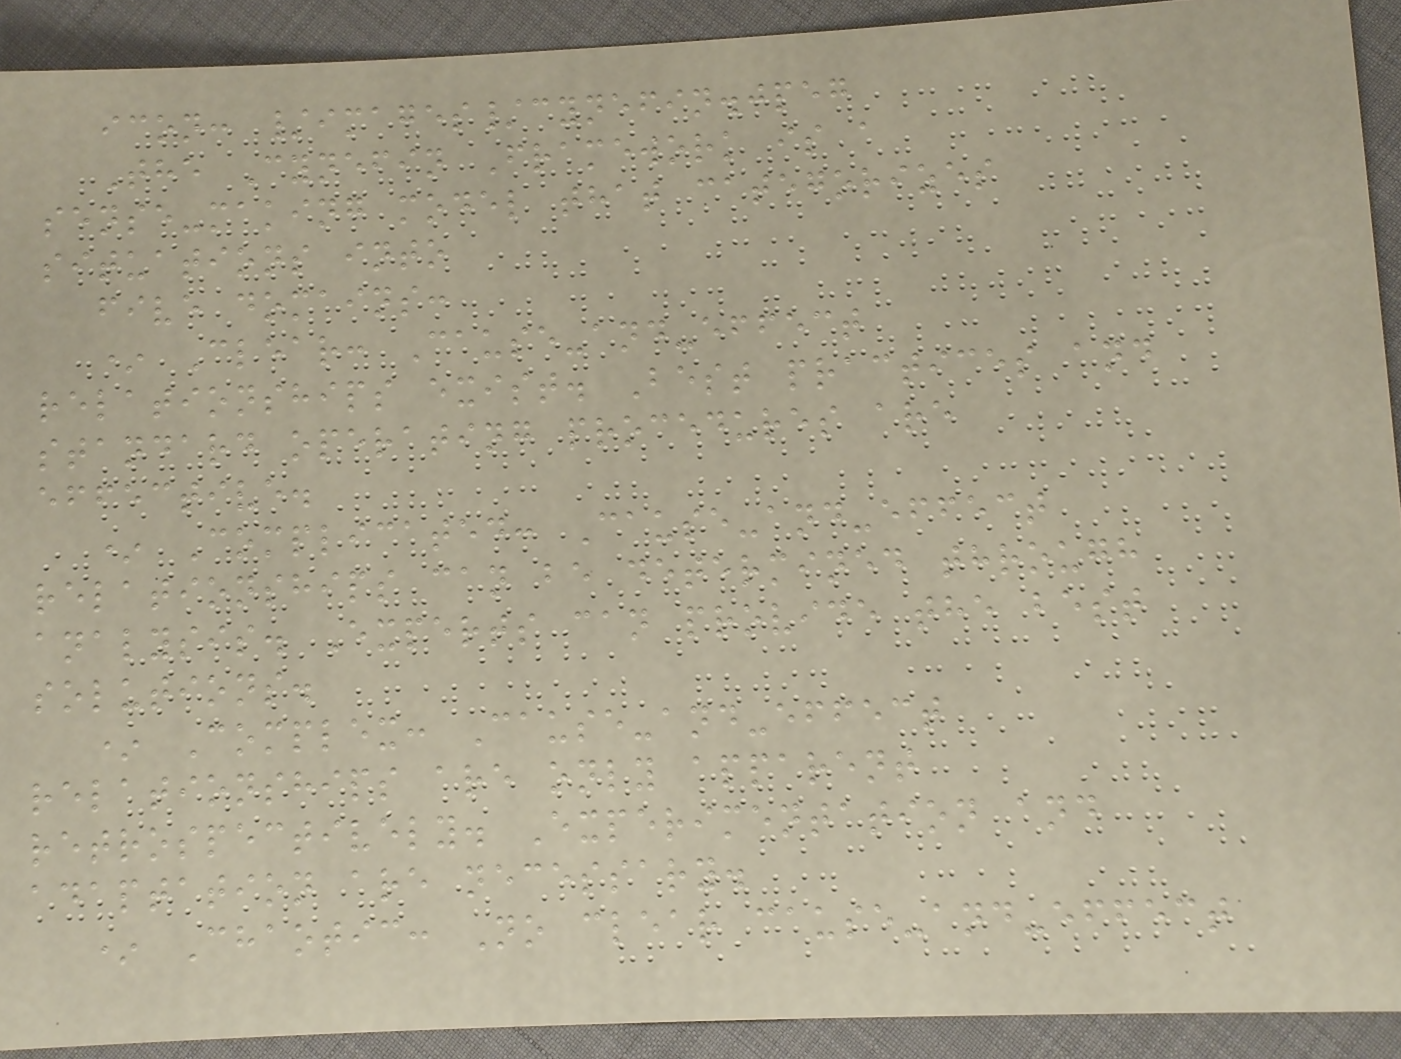icon: /images/cynefin.jpeg
The Cynefin Framework is a
sense-making model that categorizes
situations into
five domains:
* Clear: Cause-and-effect
relationships exist. Best practices and
standard operating procedures are
effective.
* Complicated: Cause-and-effect
relationships can be determined through
analysis. Experts can provide the best
solutions.
* Complex: Cause-and-effect
relationships are only apparent
retrospectively. Experimentation and
adaptation are necessary.
* Chaotic: No clear cause-and-effect
